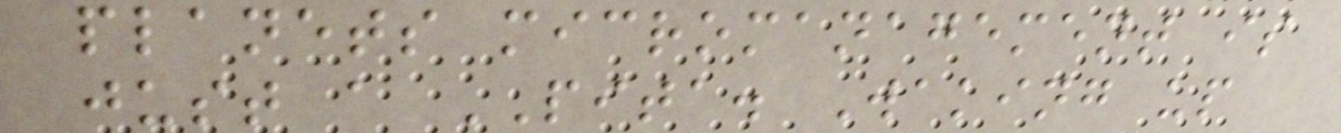planets micromanagement is
just a PITA. Waking up
